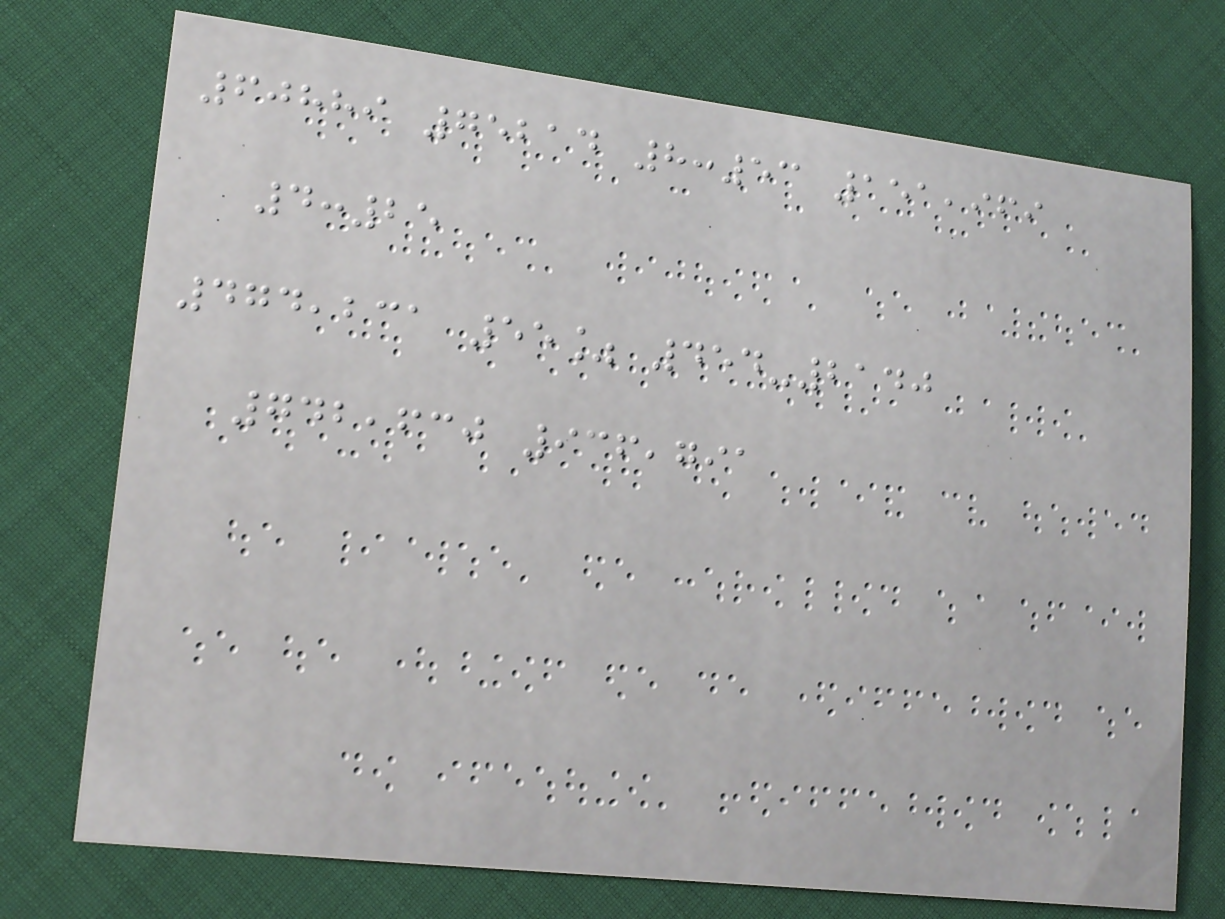60889 75214 8:53 151,969
4:25
474,231 55% 454-2140
742,630 936,791
